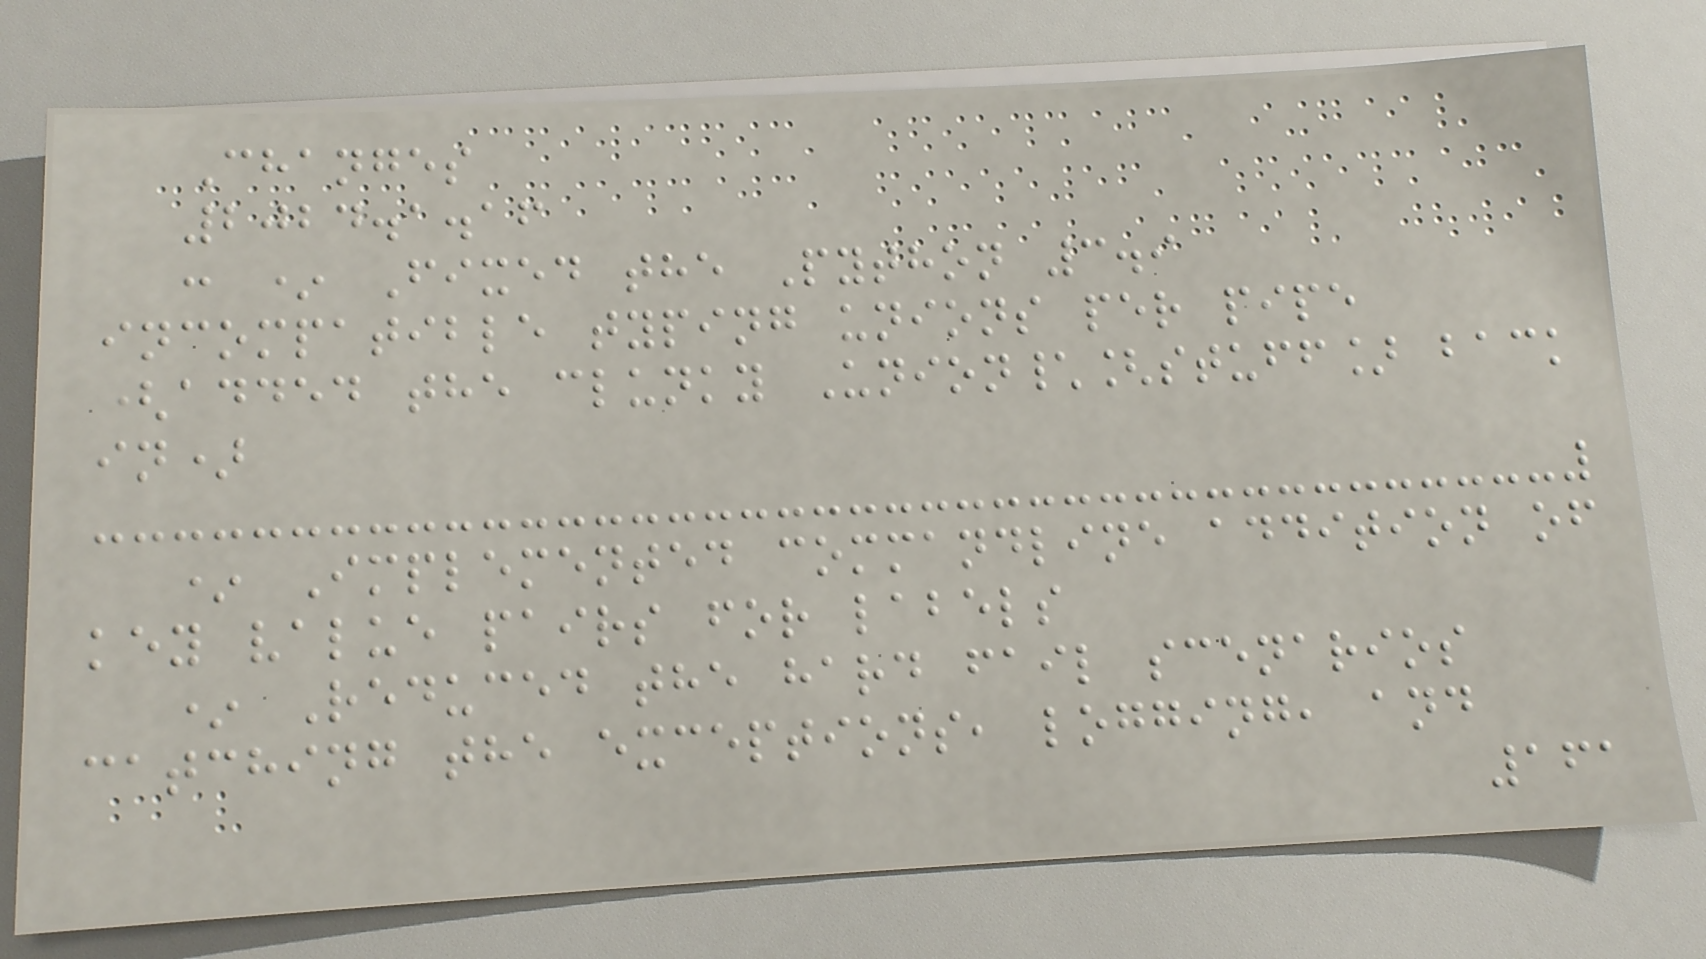Changes
2024.1.16
: * Fixed the Python 3.9
incompatible typing unions per pipe
(added the clunky Union\[stuff] back
in)
* Implemented commandline addition of
key value pairs for labels
* Reduced the hard fail scenarios
catching the exceptions, logging, and
161
